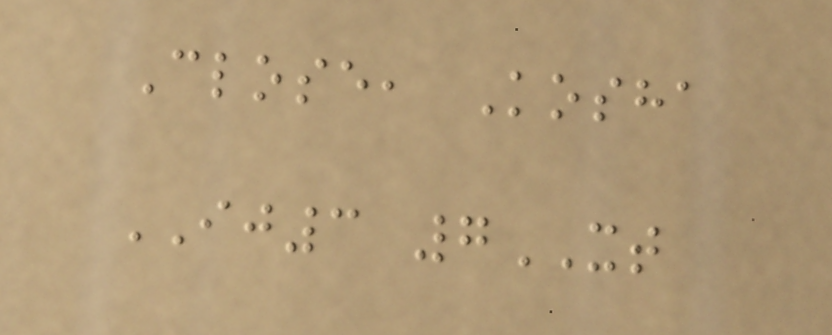Close, Kosha
IJ3 7XT
